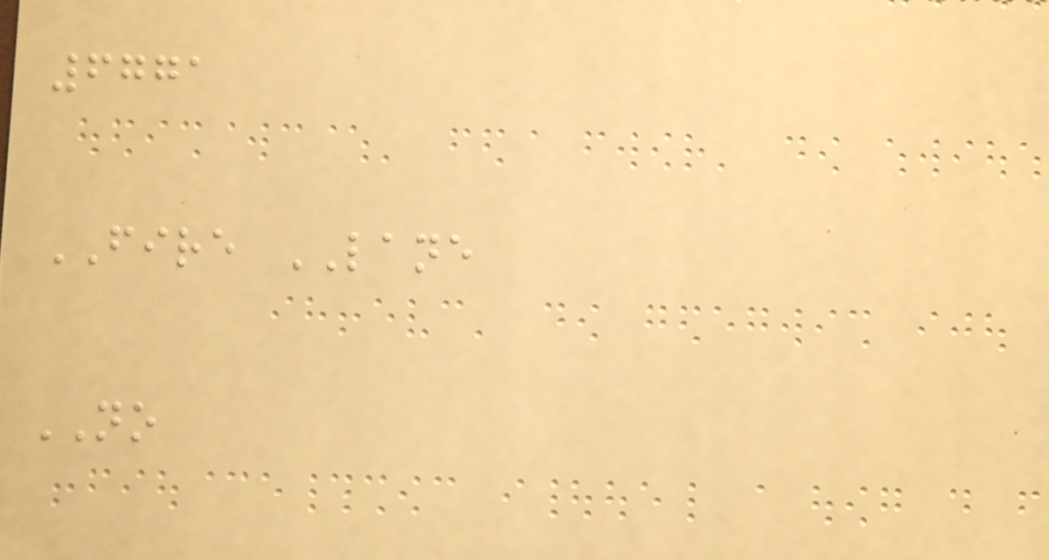6771
FIRE LANE
NO
